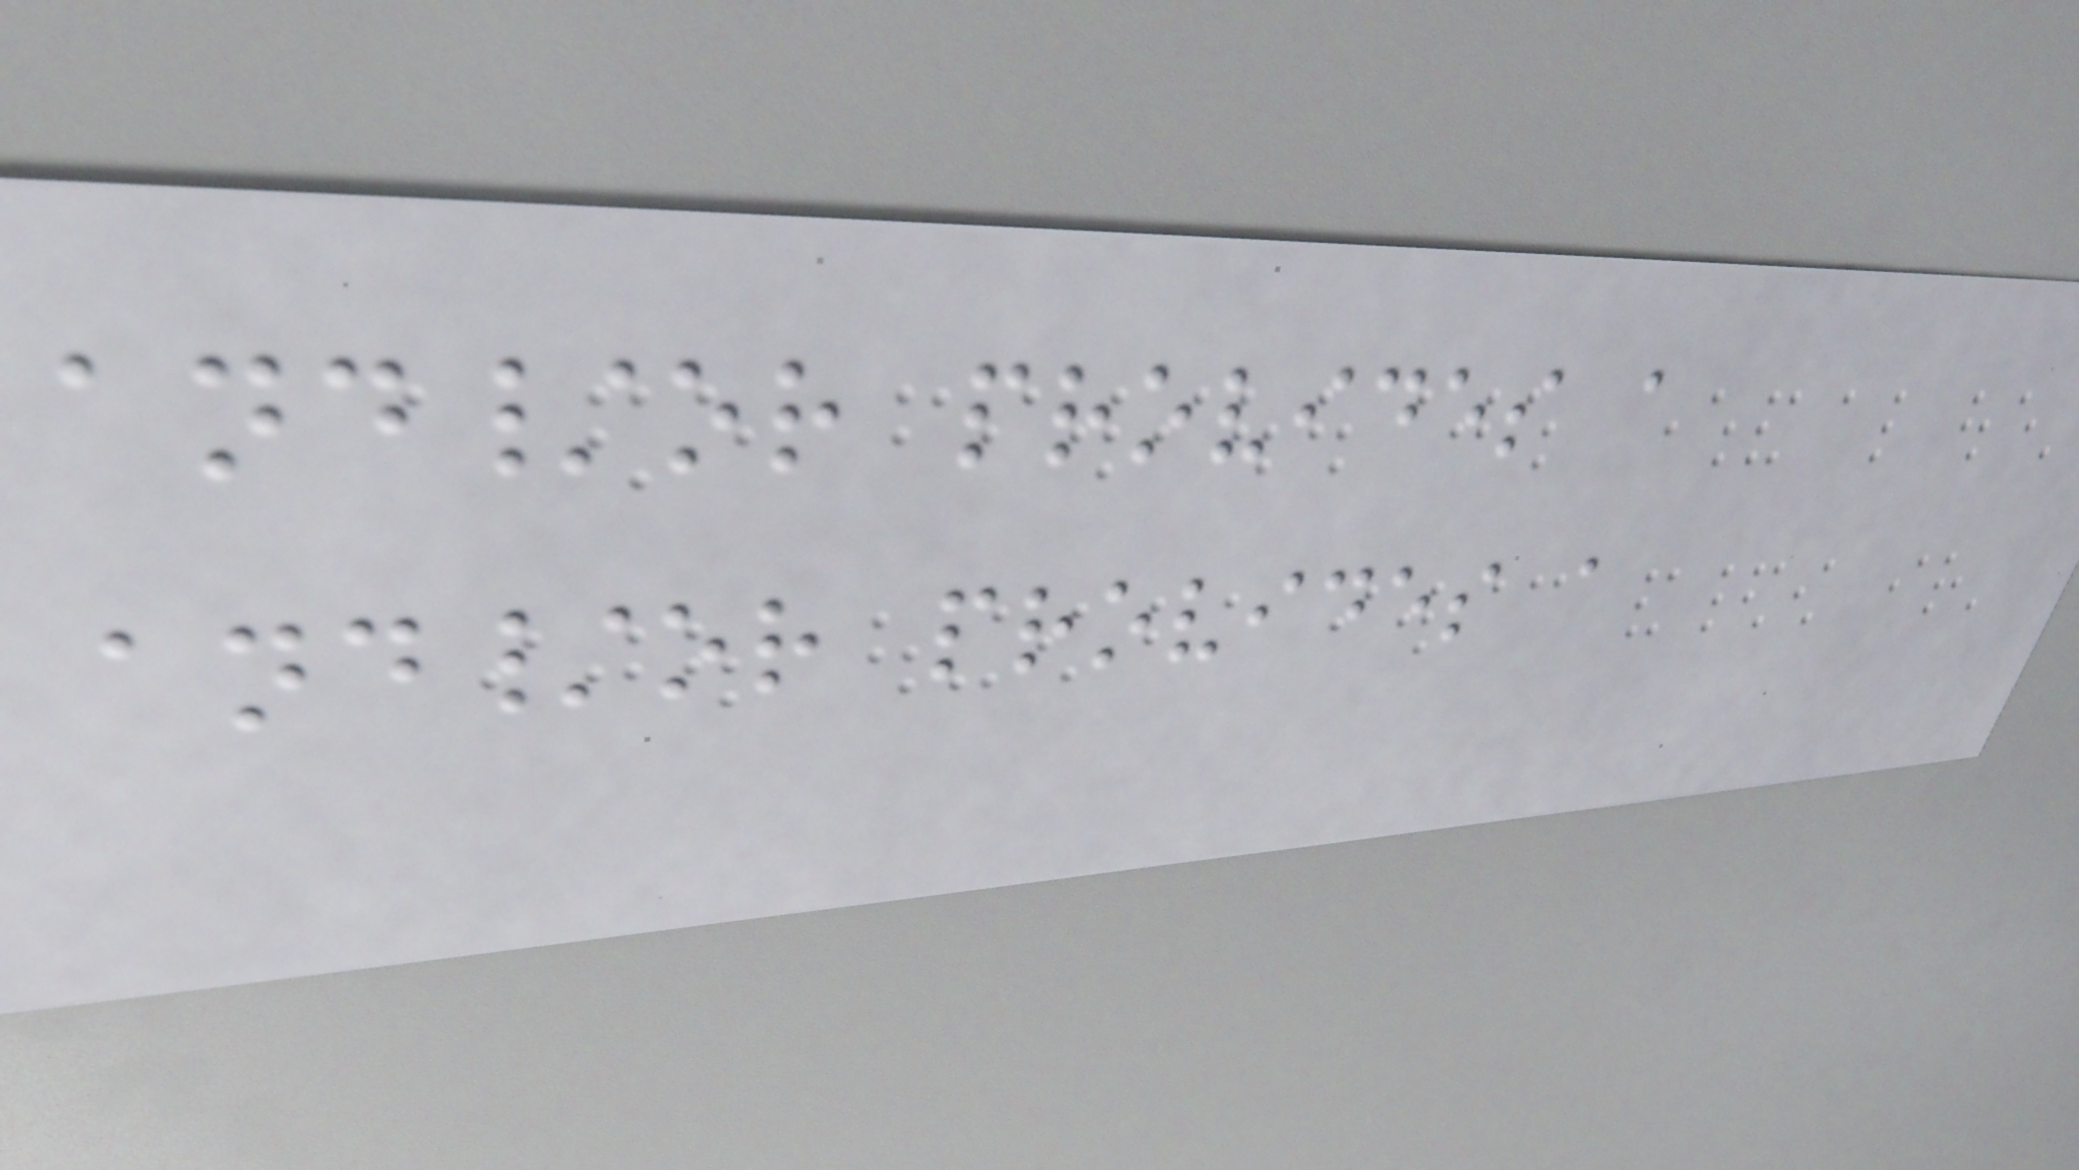and/or provides a
and/or provides a
